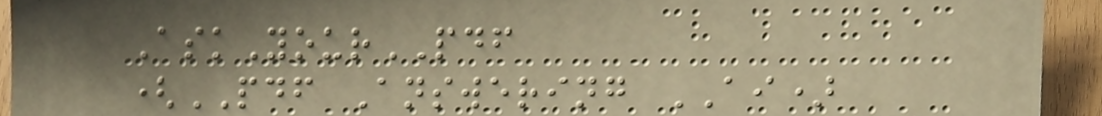AskYourPDF
(PDF Answering AI)
